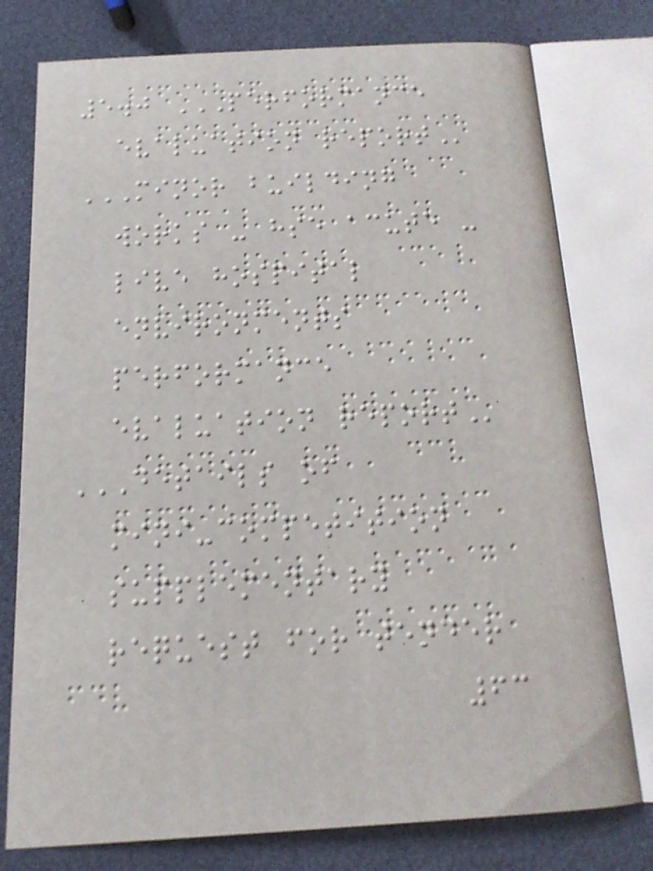5.0 PERFORMANCE
EVALUATION REPORT
MINOR BUILDING
WORKS - HSE ACUTE -
LIVE HOSPITAL
ENVIRONMENTS
PERFORMANCE
EVALUATION REPORT
DETAILS OF
MINI-COMPETITION
SUPPLEMENTARY
REQUEST FOR TENDER
63
